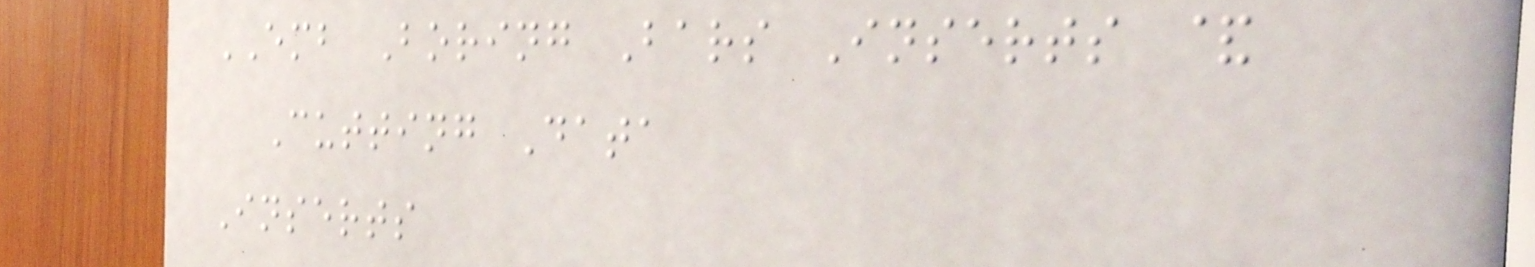EMB Boring Bars Inserts &
Cutting Data
Inserts
